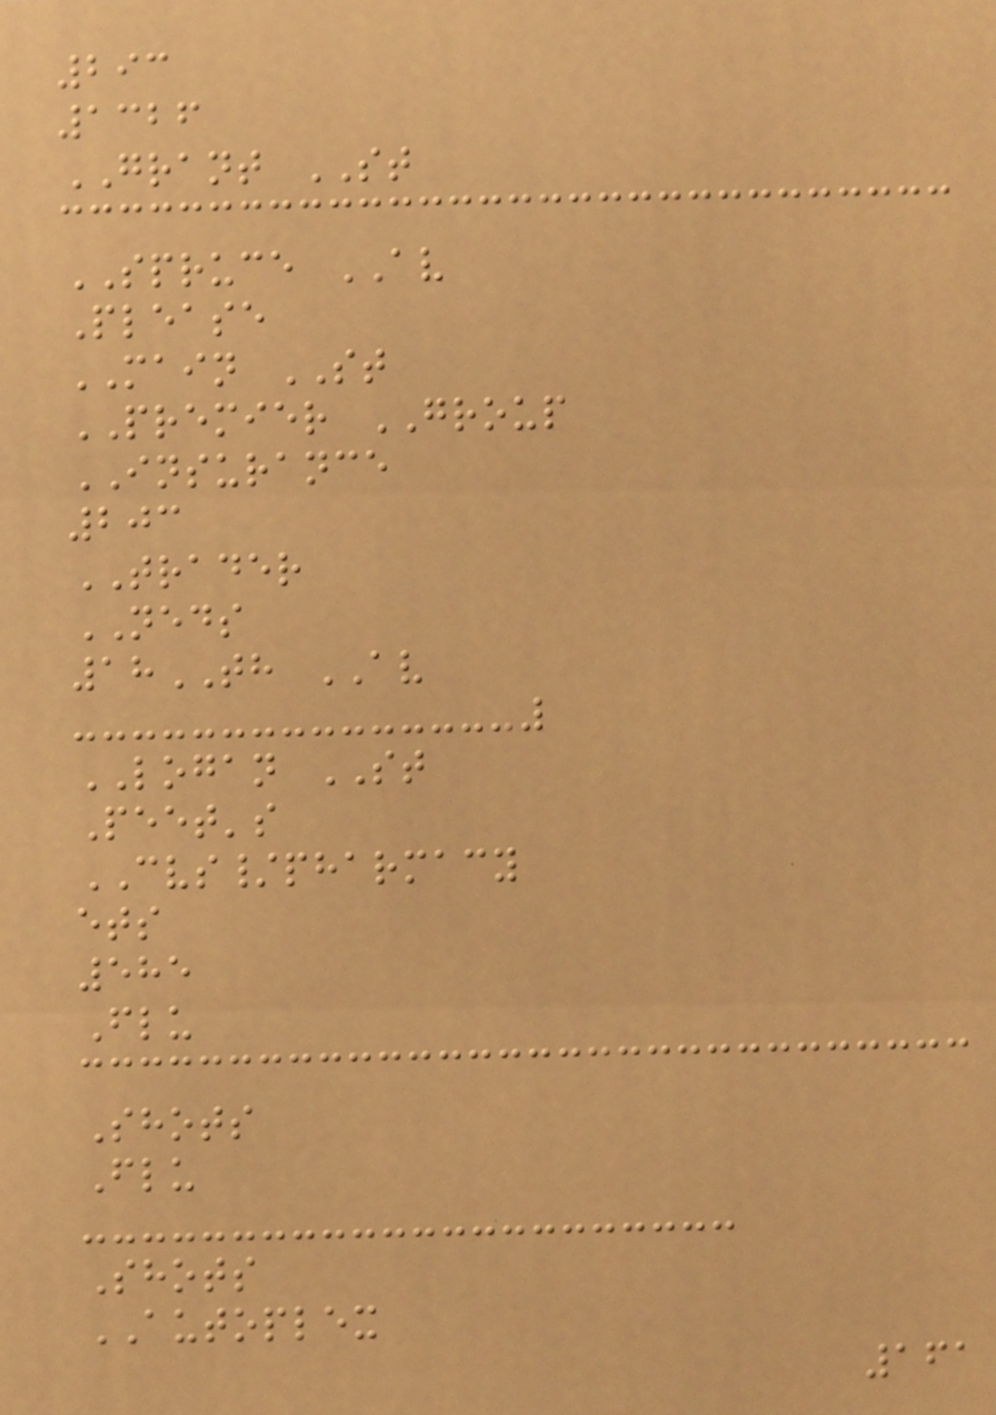293
1326
GRANT ST
SPRUCE AV
Please
MAIN ST
PREMIER GROUP
INSURANCE
203
TRADER
NEDS
18TH AV
LOGAN ST
Peet's
CVS/pharmacy
ets
585
Flu
Shots
Flu
Shots
AUTOPLEX
161
